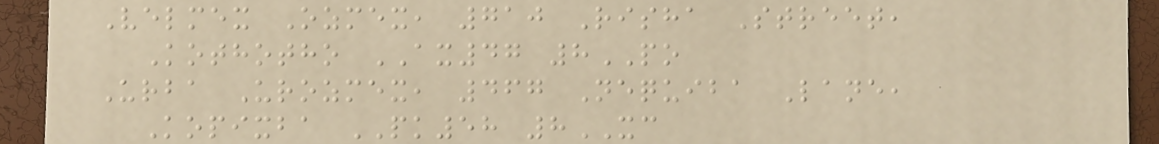Velmex Ozmex, 710 Risha Street,
Kothotho AX47 8PO
Urba Urozmex, 467 Nequiba Lane,
Kopixba PK58 8XC
